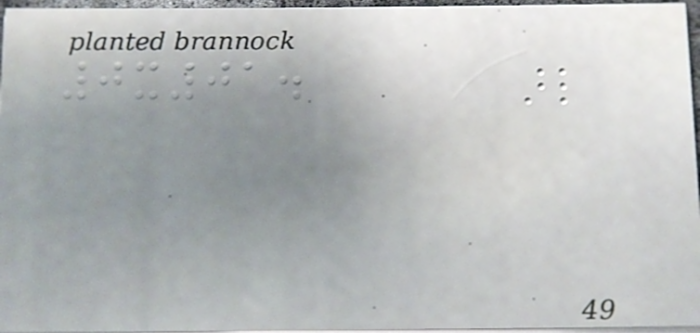0x01.
